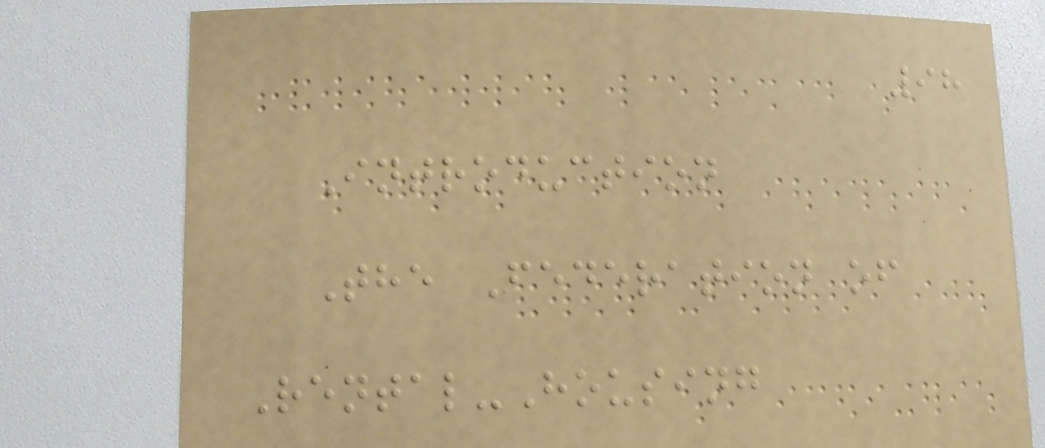98
Introduction
The Federation of
Rental-Housing
